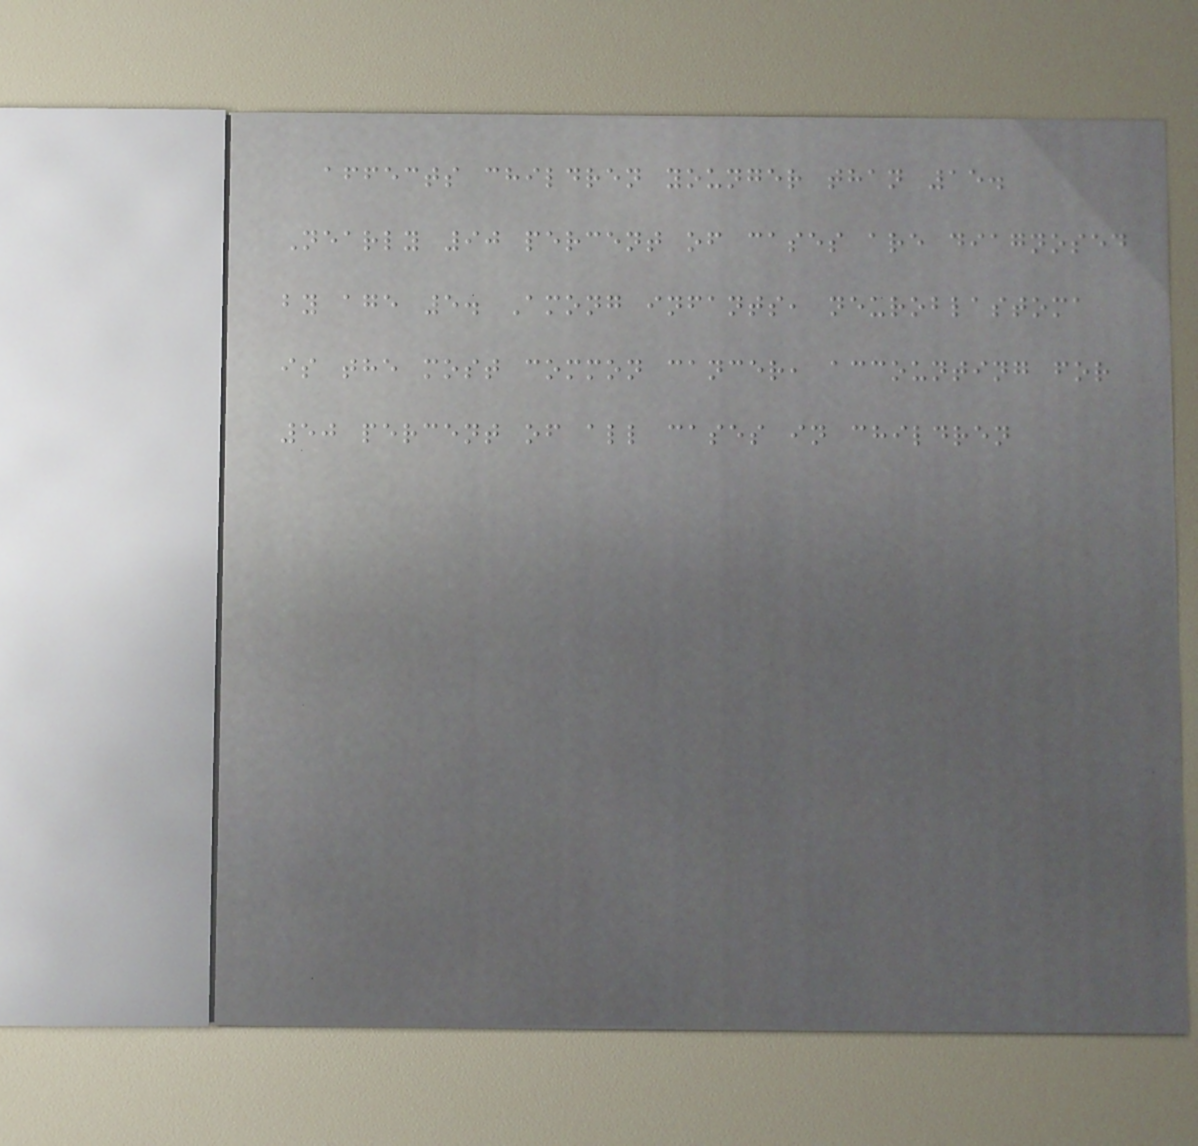affects children younger than 15.
Nearly 90 percent of cases are diagnosed
by age 5. Among infants, neuroblastoma
is the most common cancer, accounting for
50 percent of all cases in children
